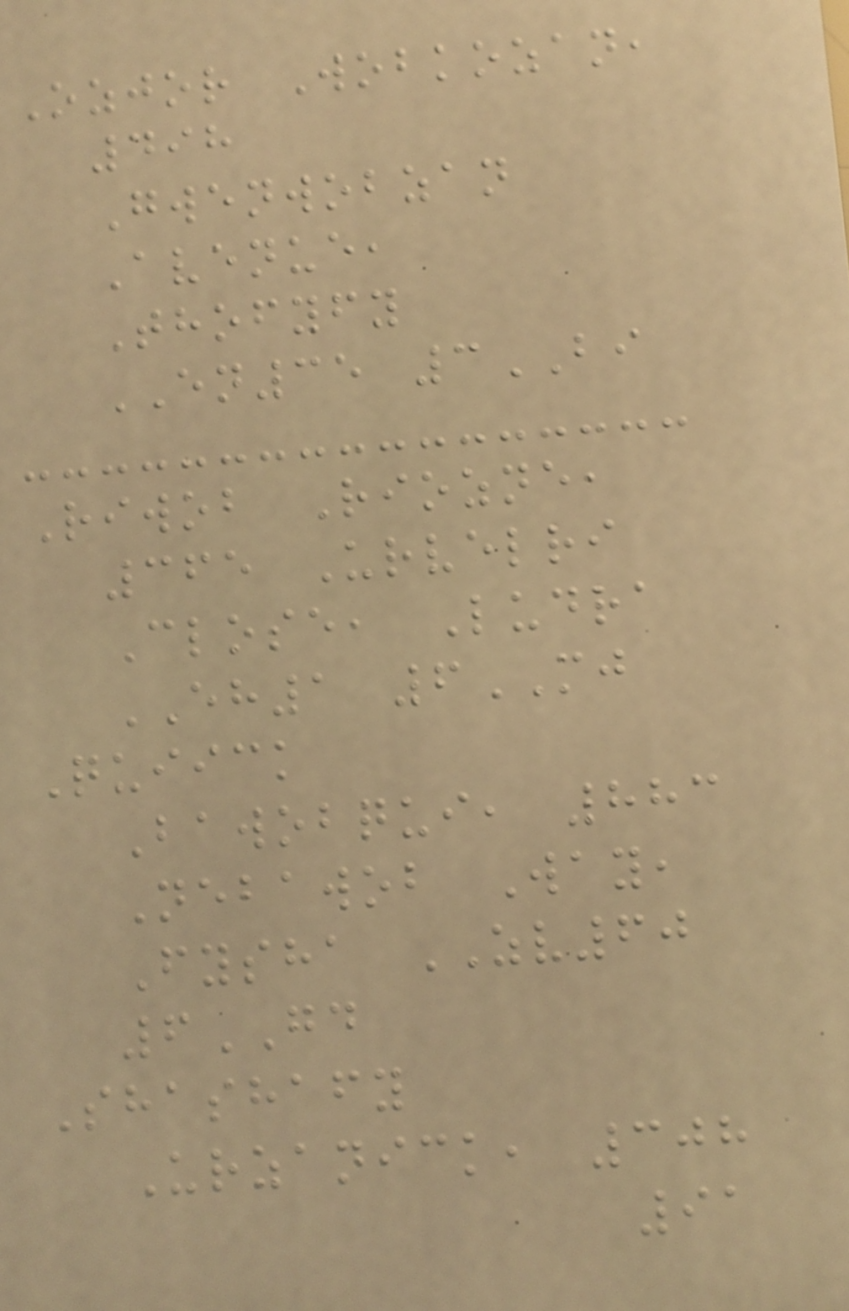Ozjor Wobkozan,
498
Gwenwobzan
Avenue,
Thofyfy
EN35 3BI
Riwob Riozne,
365 Urvelri
Close, Ludra
EH1 6MJ
Quiick
Bawobqui, 883
Nebawob Way,
Fysha ZV60
6GD
Shashafy
Urzanick, 308
91
